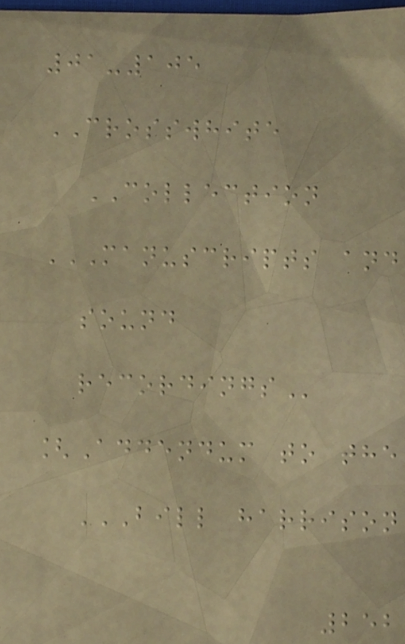01-105
CROSSWHITE
COLLECTION
MANUSCRIPTS AND
SOUND
RECORDINGS
[Addendum to the
BILL HARRISON
252
